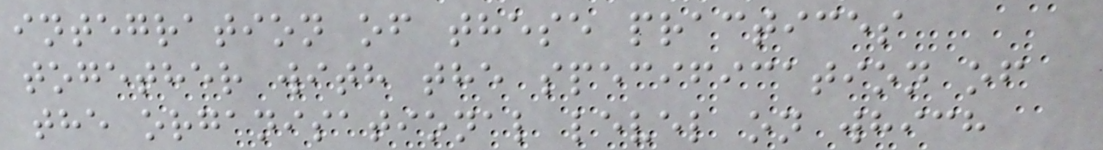integration of these practices
together with the specification of
the organisational level on which
